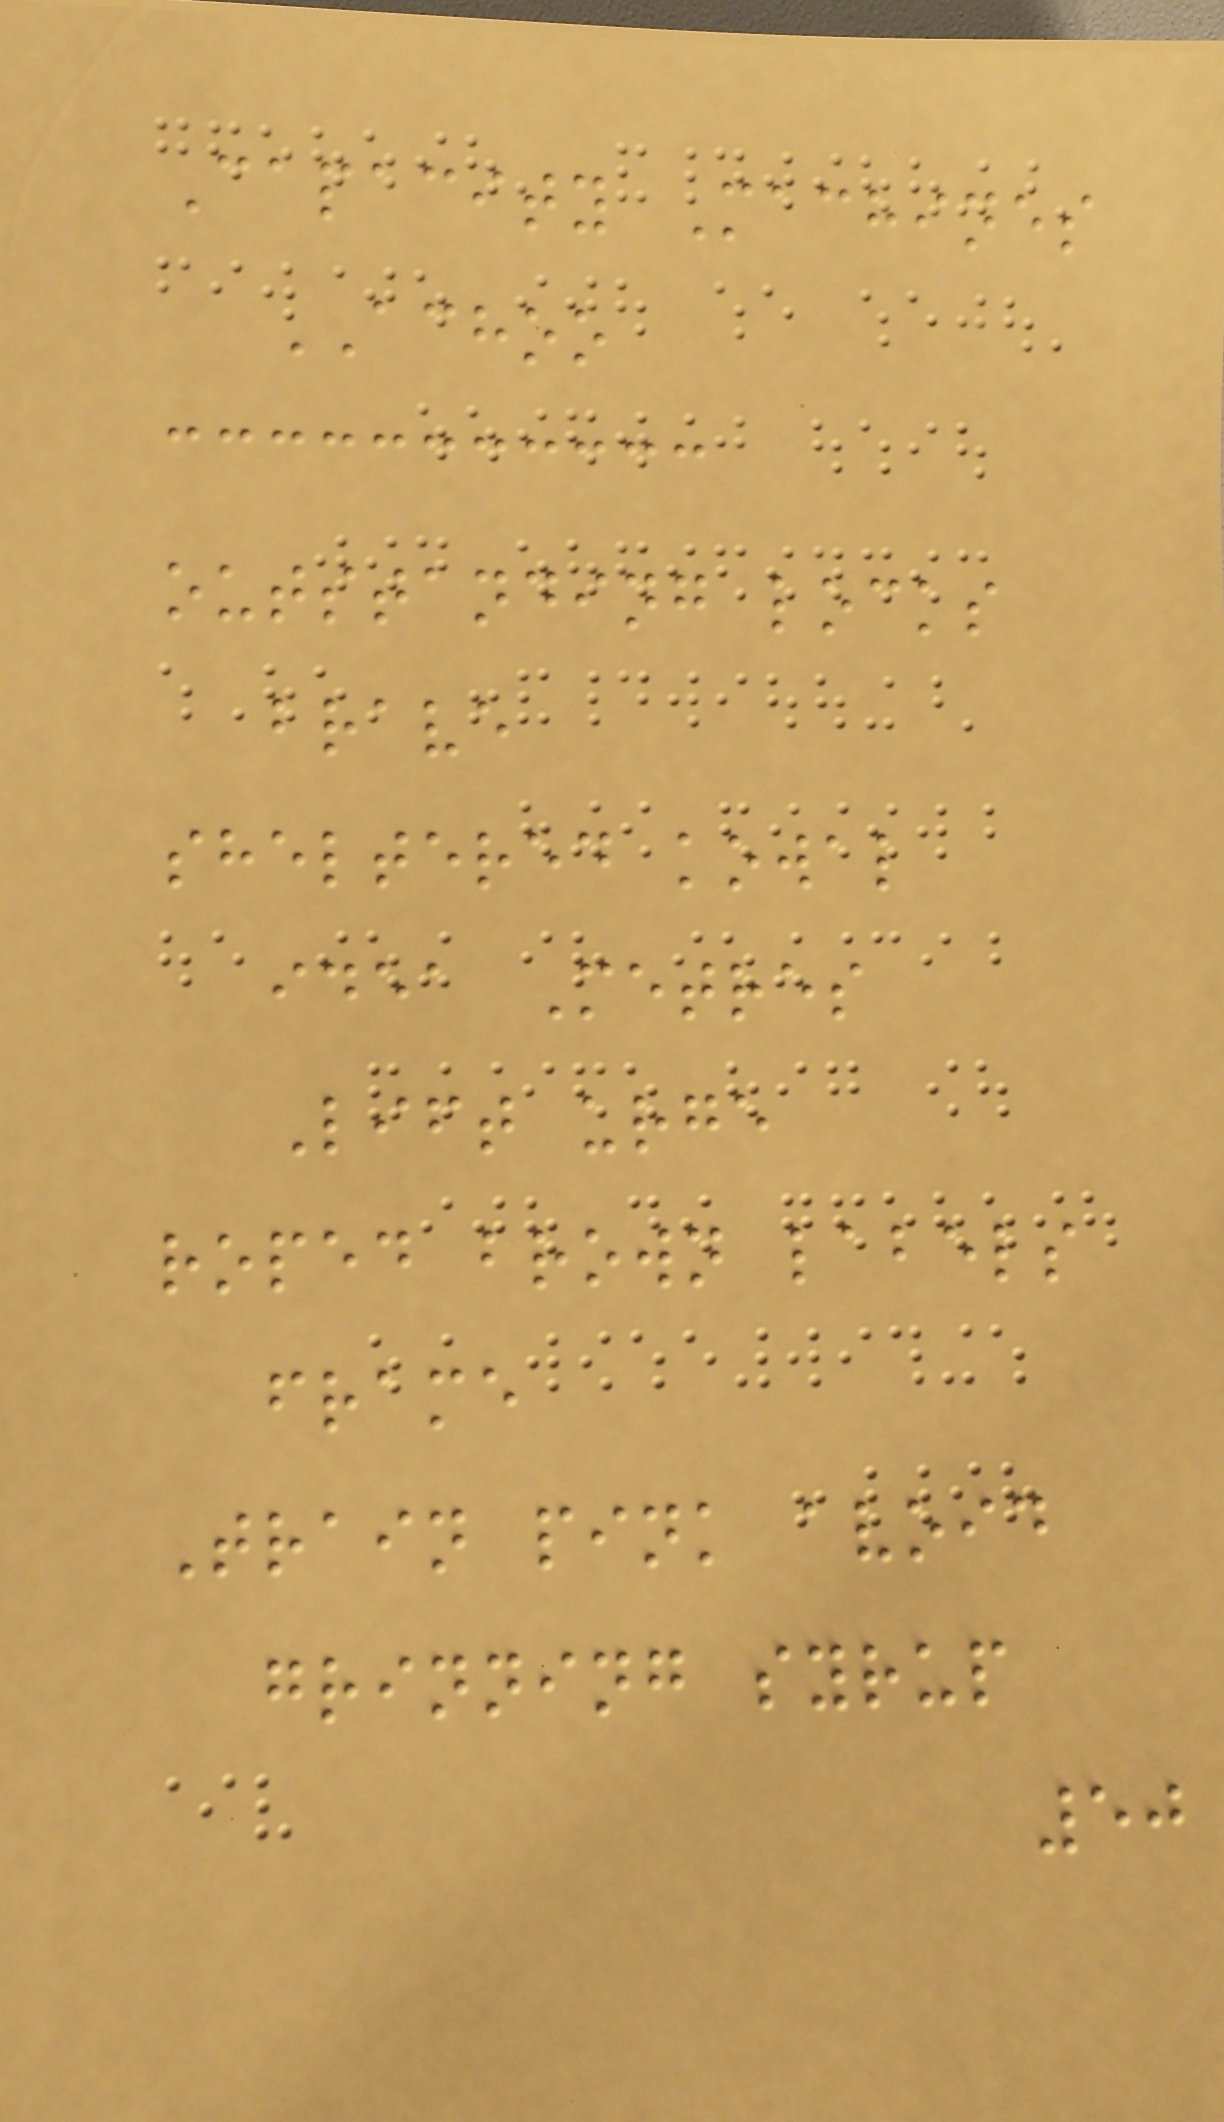Capacity Machines
ACHOO
outstanding locks
brave
sheltered kowal
idea Metres
Lift urge
roped brown labels
frame
Train pink avoid
grinning syrup
50
